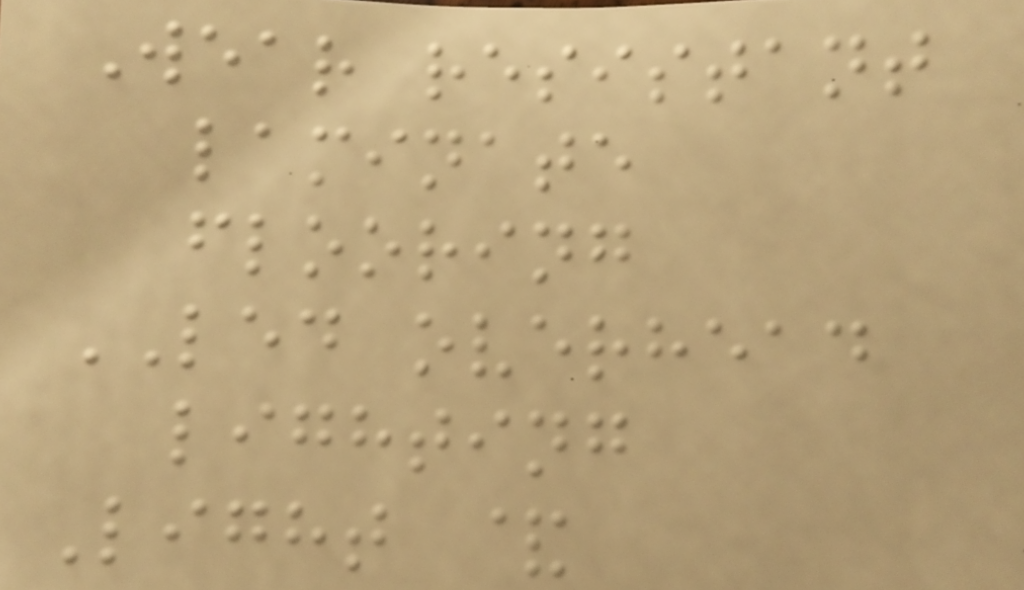Wear resistant
laminate
flooring
LED overhead
lighting
Light &
